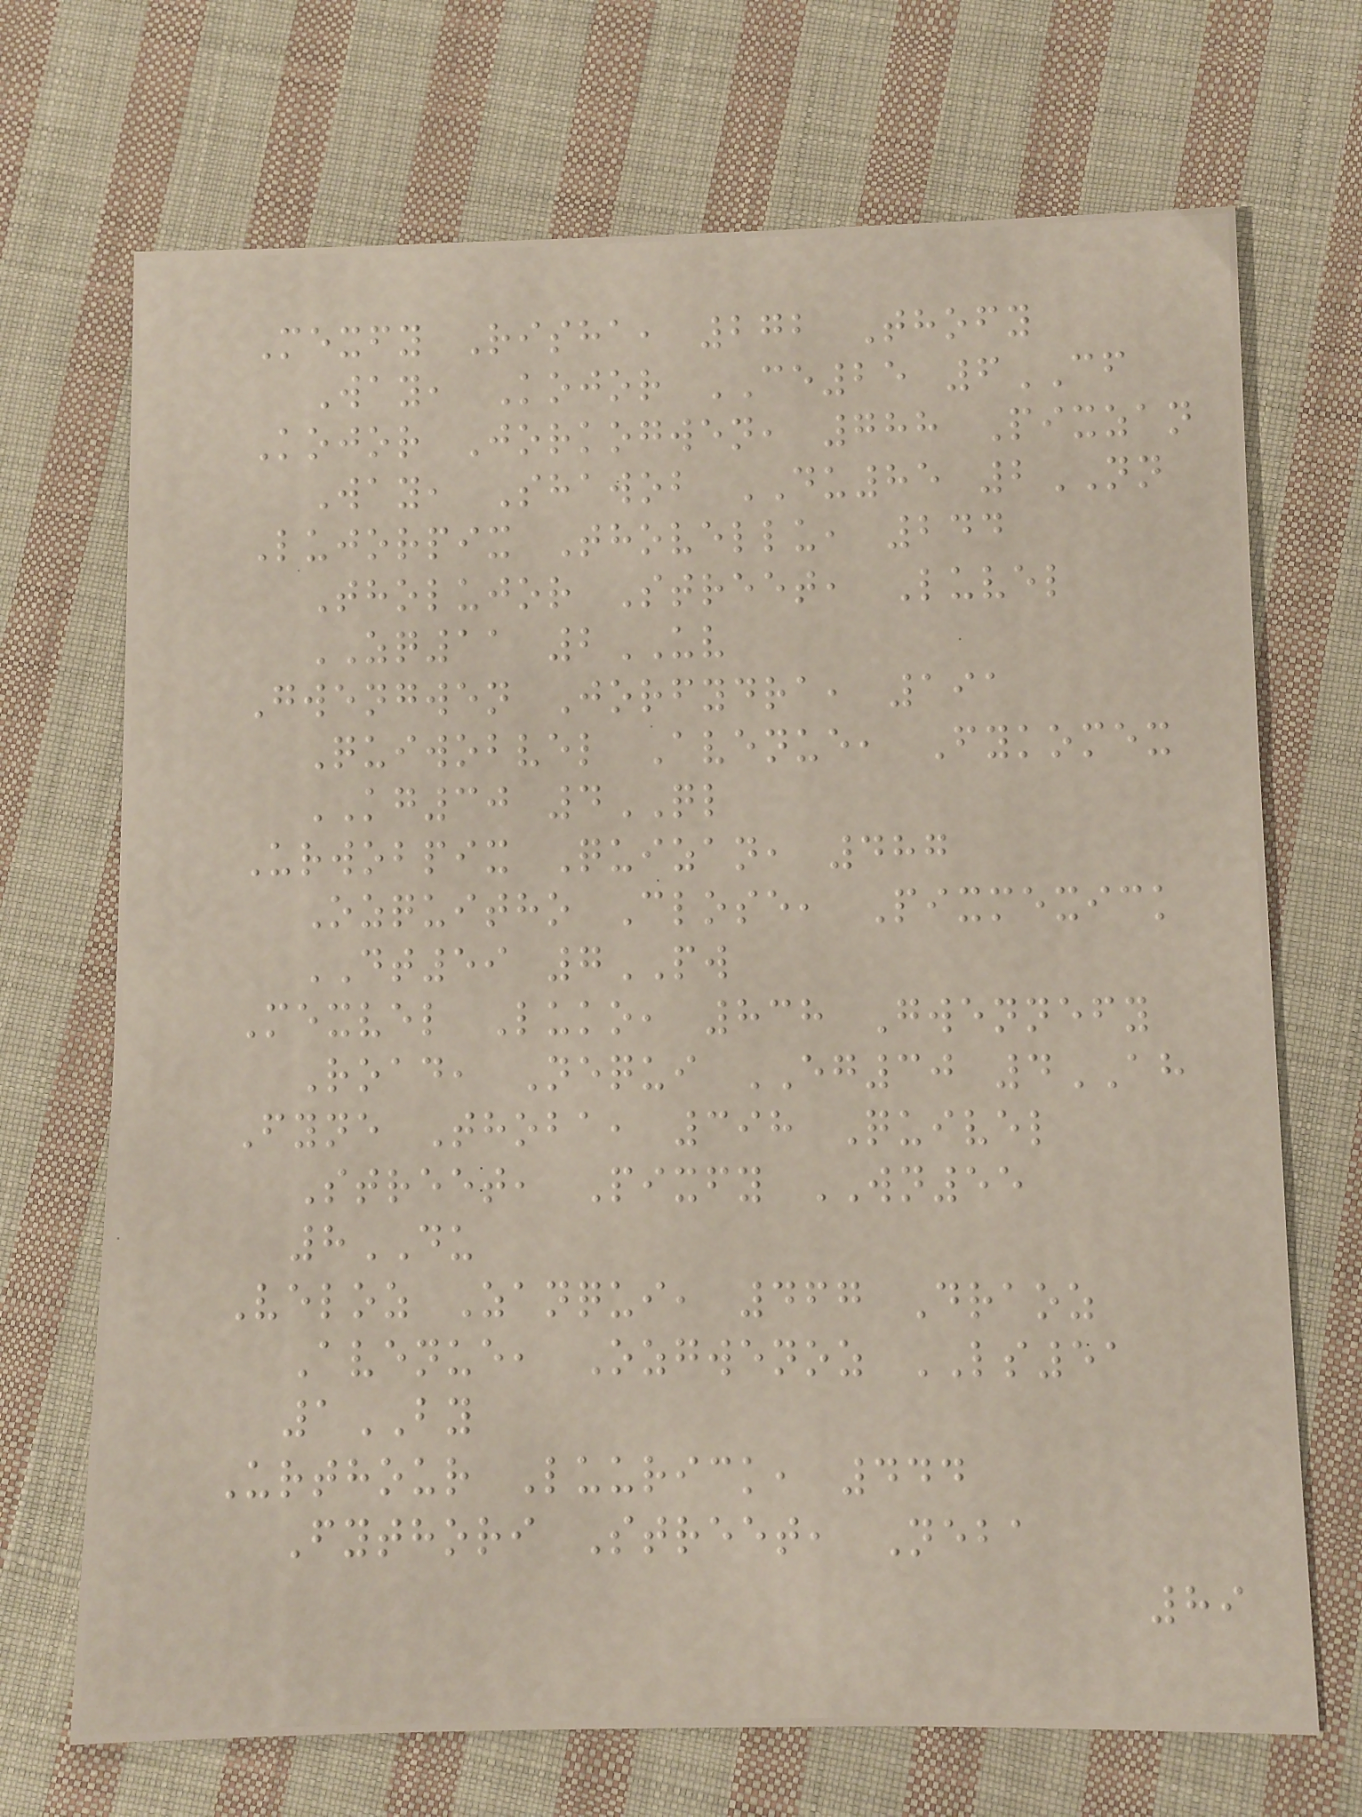Mexfy Risha, 272 Thofy
Way, Kojor CE25 6CF
Kojor Jorkogwen, 788 Pixzan
Way, Shawob DU85 2NN
Lujorpix Thovellu, 244
Tholujor Street, Luvel
ZQ11 2UV
Gwengwen Jorfydra, 191
Quiwobvel Avenue, Fykomex
KG30 4QL
Urwobpix Quizan, 487
Ozquitho Close, Pixmexick
DT59 7PW
Mexvel Luko, 838 Gwennefy
Road, Nequi EG30 4AH
Fyne Thoba, 398 Quivel
Street, Pixfy WN55
8DU
Veloz Zanqui, 467 Draoz
Avenue, Ozgwenoz LS51
1BY
Urthour Luurick, 444
Fythori Street, Neba
89
